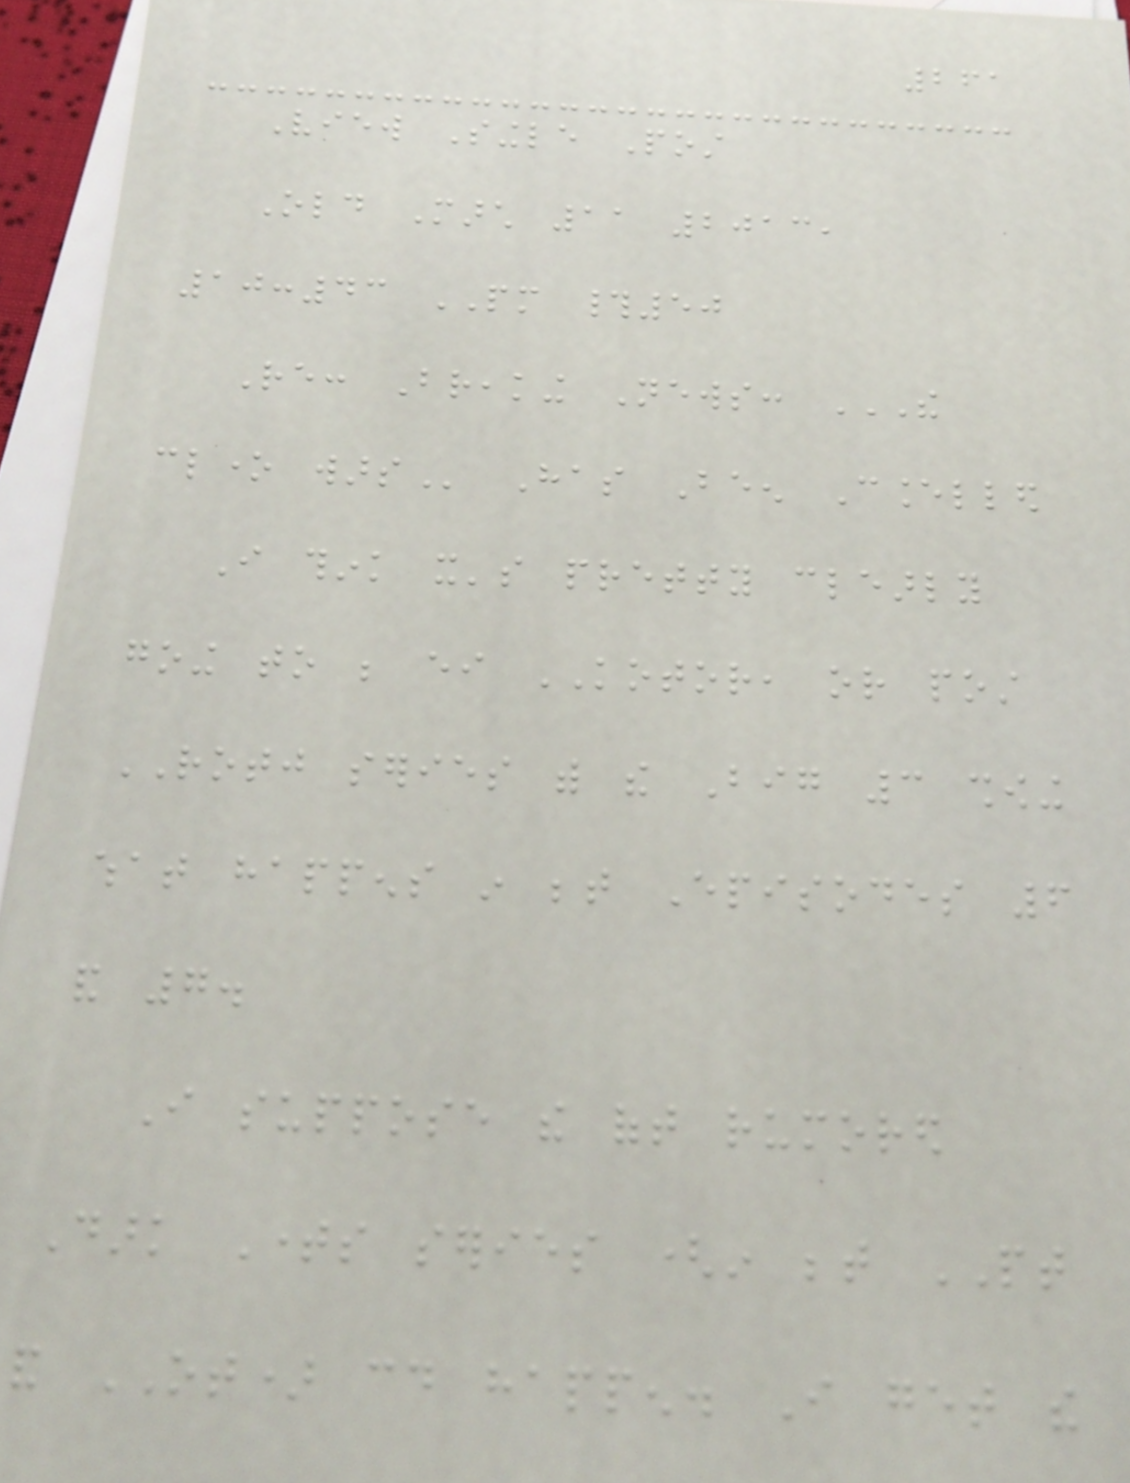261
View Single Post
Old March 11 2013,
10:43 PM #50
Re: Breaking News: THE
CLONE WARS Has Been Cancelled
I think it's pretty clearly
going to be either KOTOR, or post
ROTJ series with the Big 3 showing
what happens in between Episodes 6
and 7.
I suppose the oft rumored
Dark Times series (in between PT
and OT) could happen. I get the
